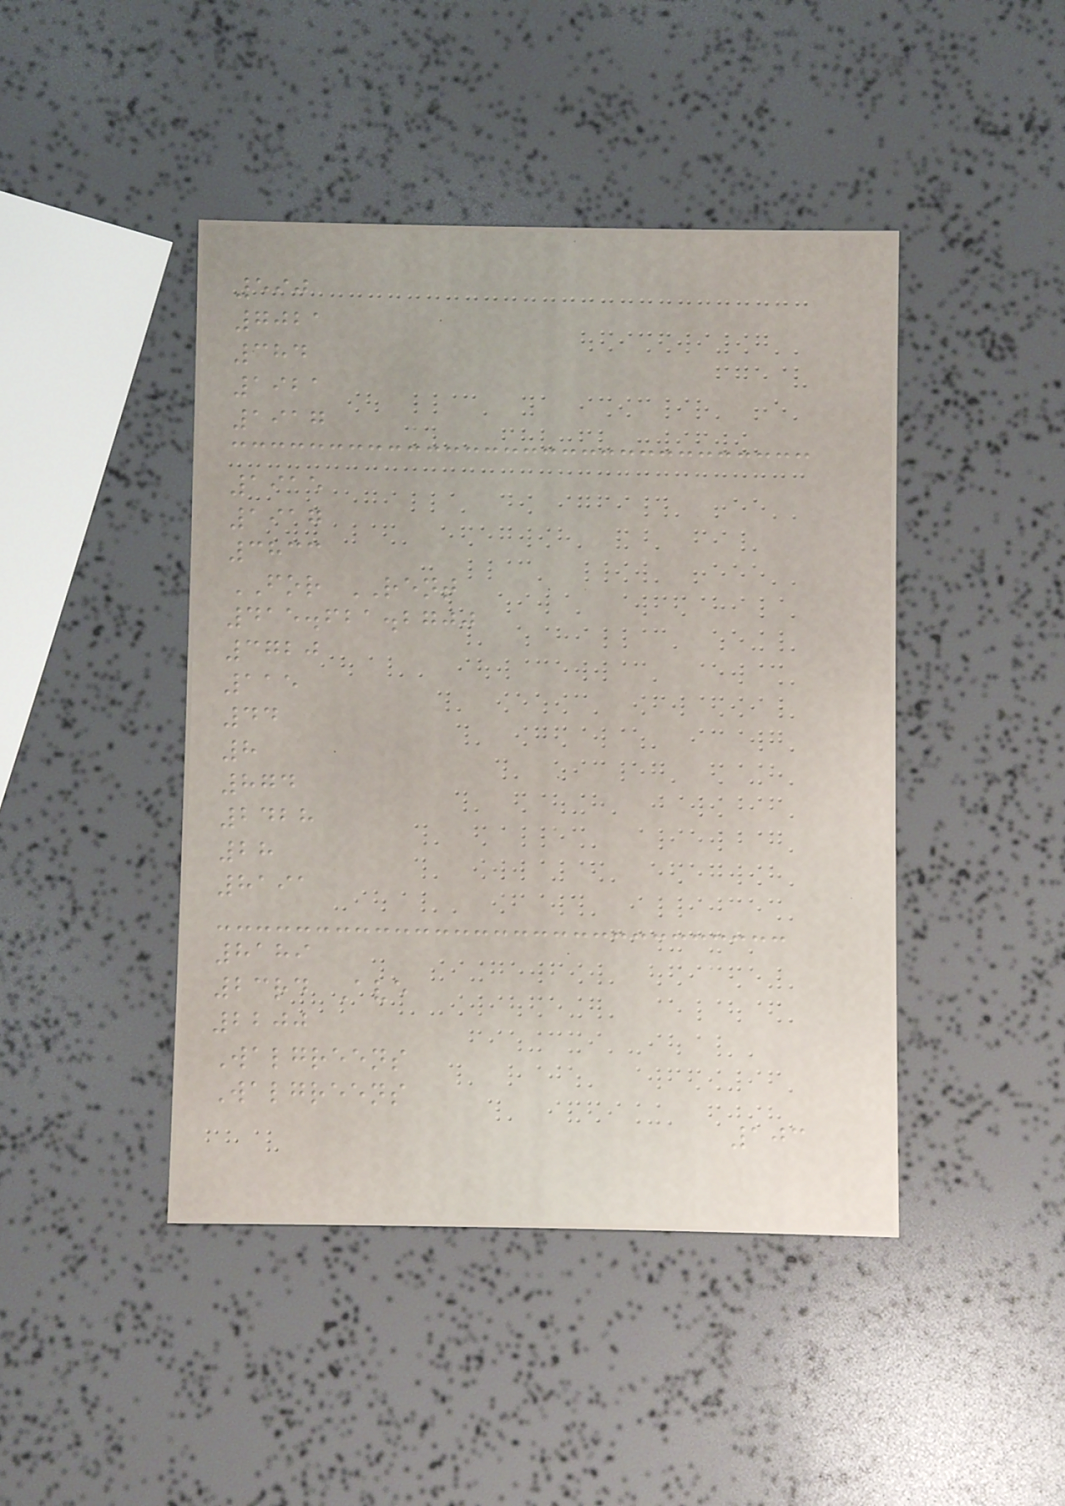590
7021
384
1921
1917
1915
1917
3833
FOR RENT
415.621.2700
3720
115
44
8
874
2428
28
8191
8189
23rd Ave
2200
Walgreens
Walgreens
103
